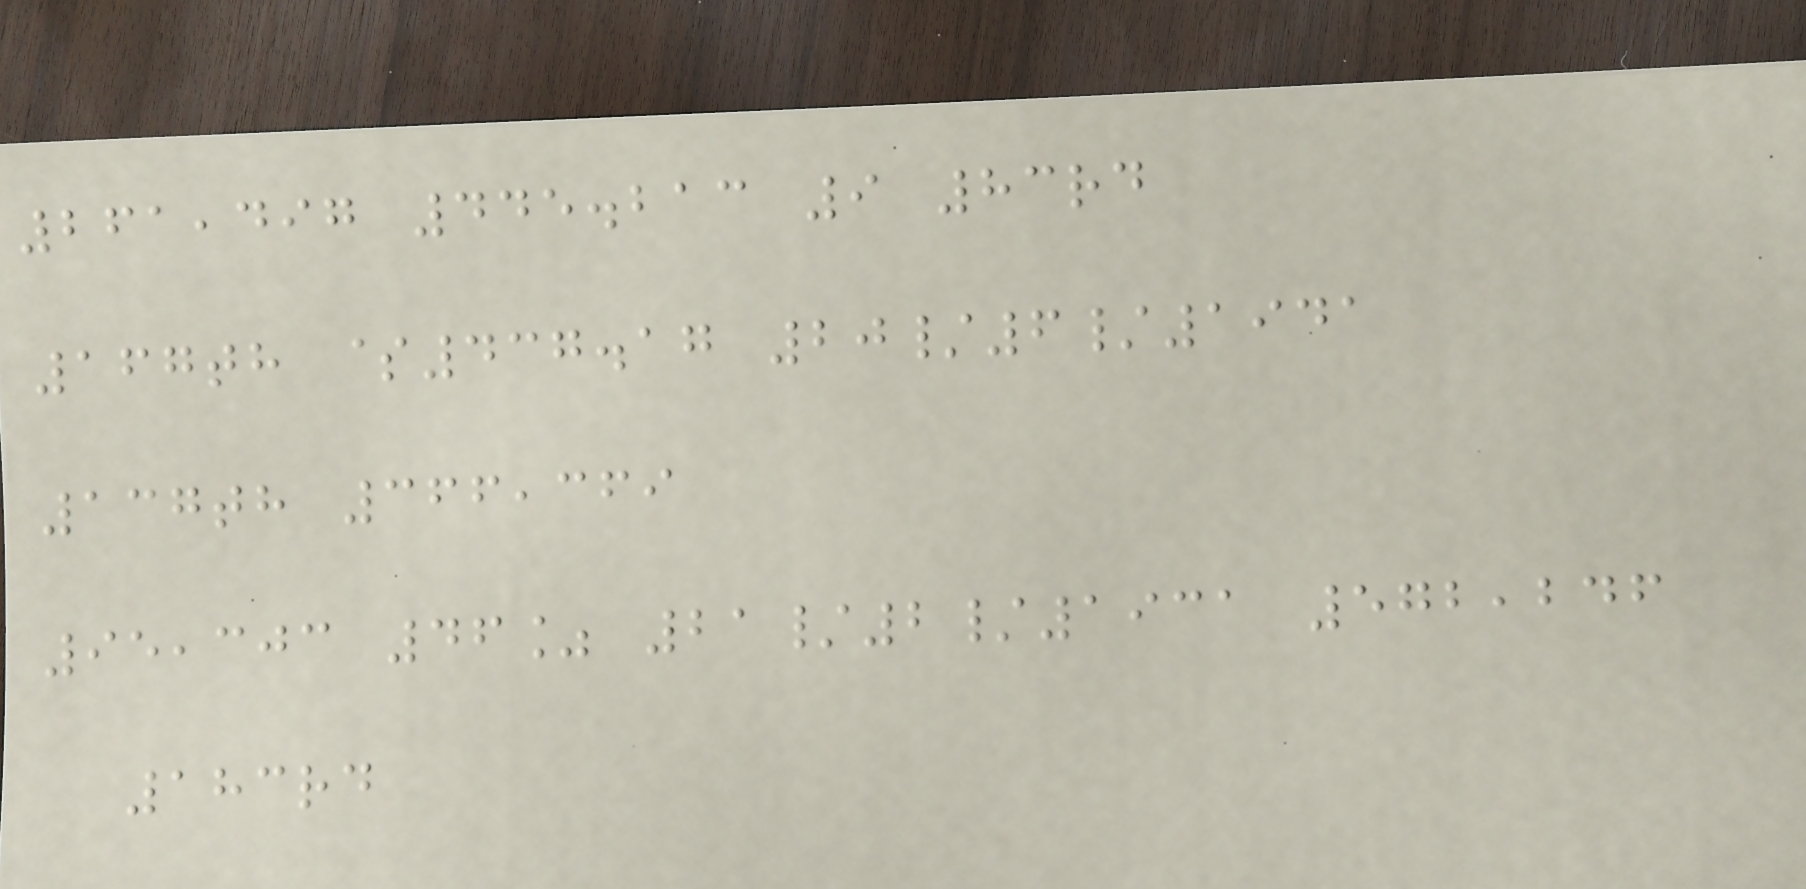261,497 445.213 9 83rd
167th $437.17 20/6/1941
137th 366,369
95,303 46% 21/2/1931 572,246
183rd
